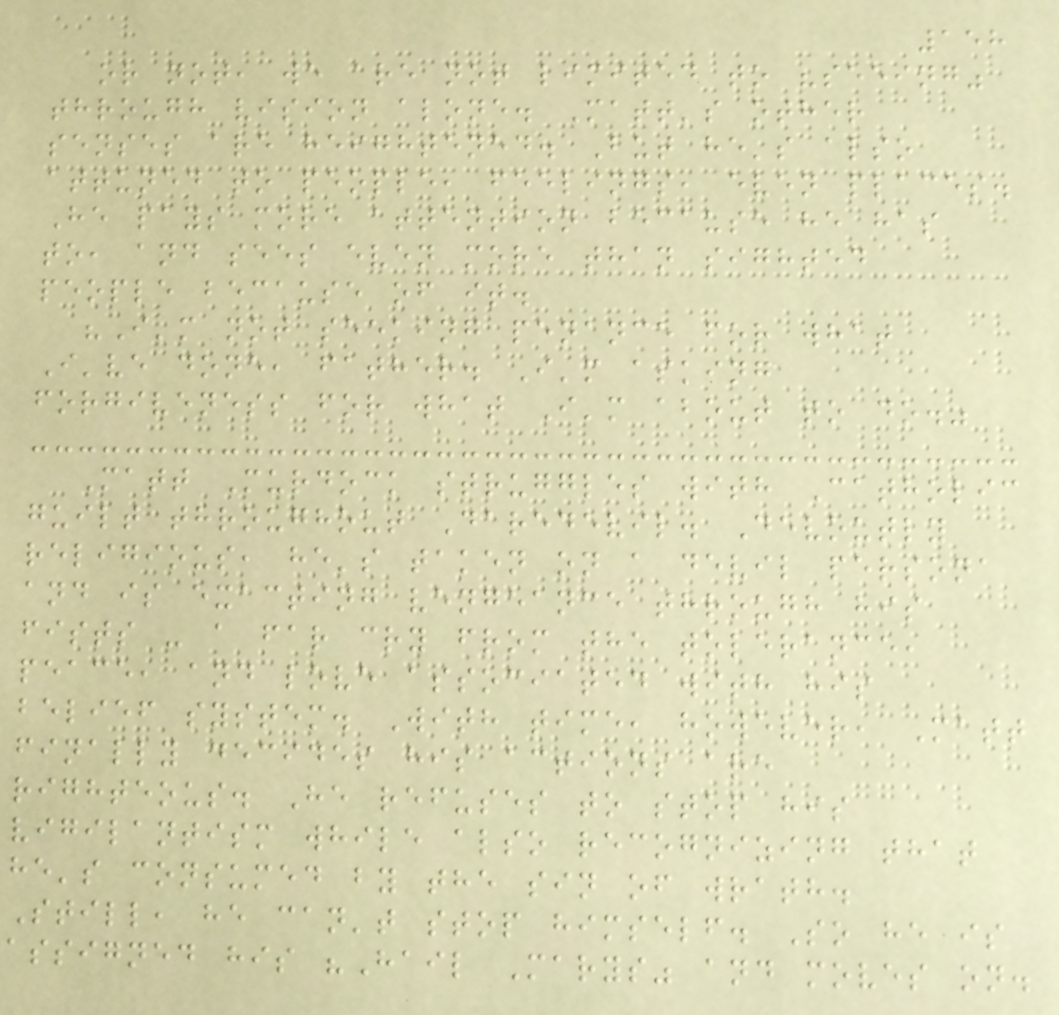158
or not, we are not limited to "seeing"
through vision alone. Matt's other
senses are heightened. But he's also
attuned to people, feelings, even places.
He pays more attention because he has
to, and sees even more than sighted
people because of it.
"I'm not seeking penance for what
I've done, father. I'm asking
forgiveness for what I'm about to do."
Matt Murdock struggles with Catholic
guilt throughout Daredevil. Devoutly
religious, he's taken on a devil persona
and is exacting vengeance through his
fists - a far cry from the tolerance,
peace, and love associated with his
belief system. With time, however, Matt
finally decides his actions are
righteous. He refuses to stop his
vigilantism while also recognizing that
he's consumed by the sin of wrath.
Still, he can't stop himself. So he is
assigned his "Hail Marys" and moves on.
